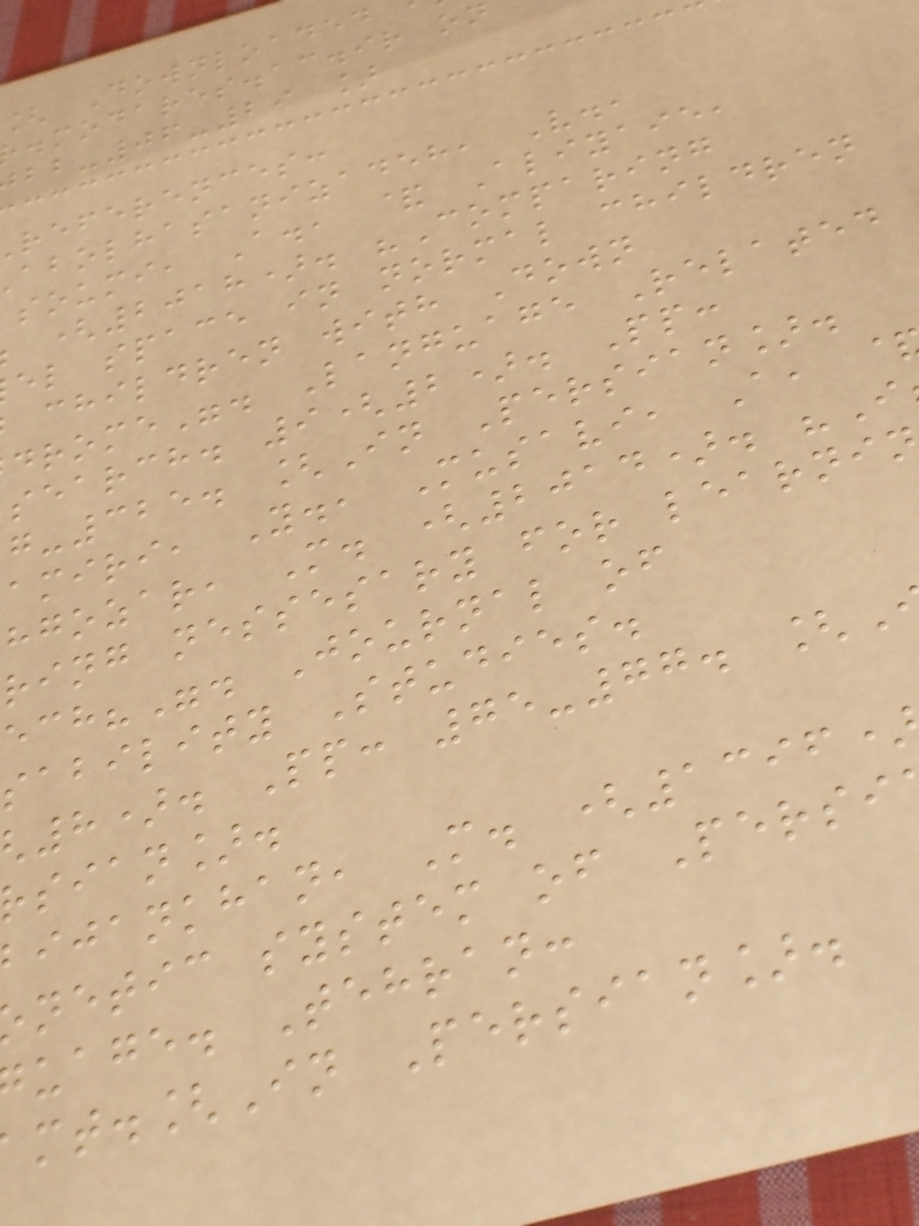[ Downloaded
.modares.ac.ir on
-06-29 ]
references:
abolhasanizadeh, V.,
soumi, A., & Aliyaie,
(2018). "Comparing
el space in normal children
children with Down
drome". Language Related
search. 9(2). Pp:
-325. [In Persian].
amiri, Y., Musavi, A,
hgozar, M. (2014). "I
ring nessesary for learni
ech?". Journal of
sability Studies.
8). Pp: 75-77. [
rsian].
ijankhan, M. (1396
netic system of Persi
uage. Tehran:
.[In Persian].
